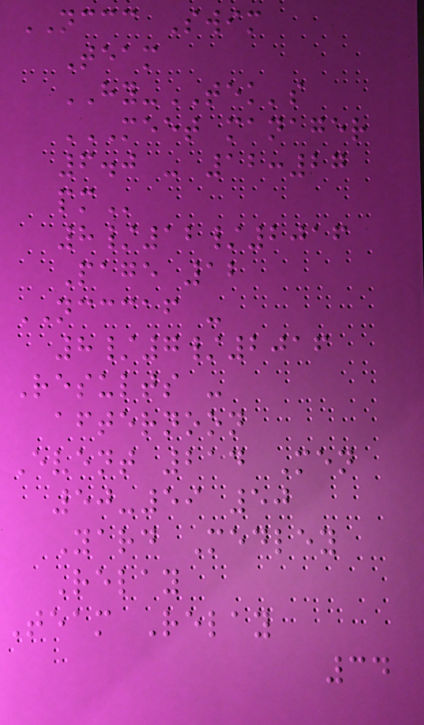NCCC Swim
Team
HY-TEK's
MEET MANAGER
6.0 - 12:27
PM
8/12/2016
Page 12
NCCCAF -
8/7/2016
Results -
afternoon
Event 214 Men
50-59 50
Yard Medley
Relay
Team Relay
34
